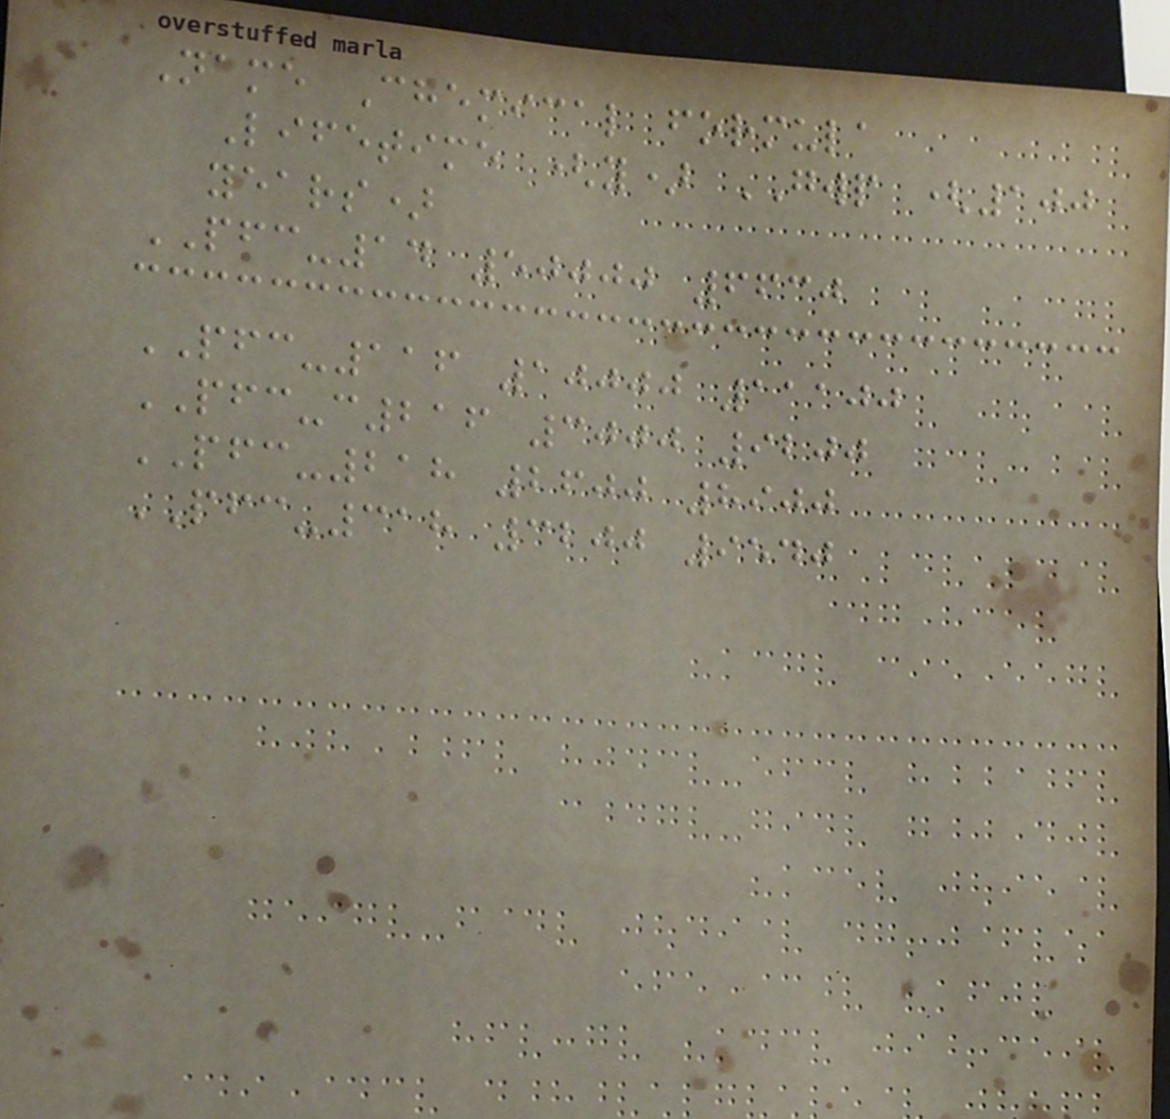Name Chemical formula
Lifetime (y) GWP (100
years)
PFC-14 50000 6630
PFC-116 10000 11100
PFC-c216 3000 9200
PFC-218 2600 8900
PFC-318 3200 9540
